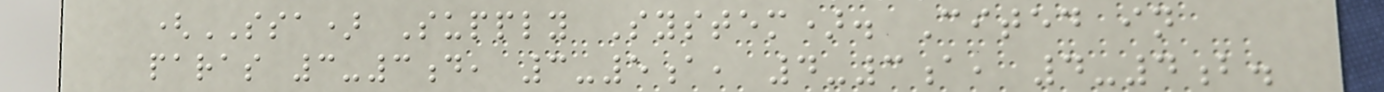(SSA) Supply System). Cited in
paras 3-3d, 3-5a, 4-3a, 4-4b.
